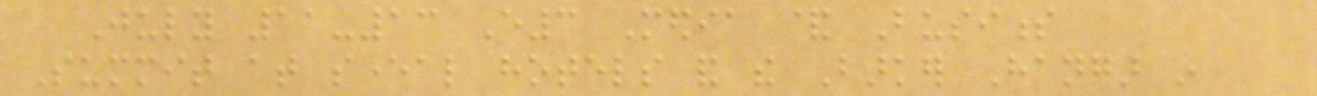July 11-13 E3 Media & Business
Summit at several hotels and the Barker Hangar in
